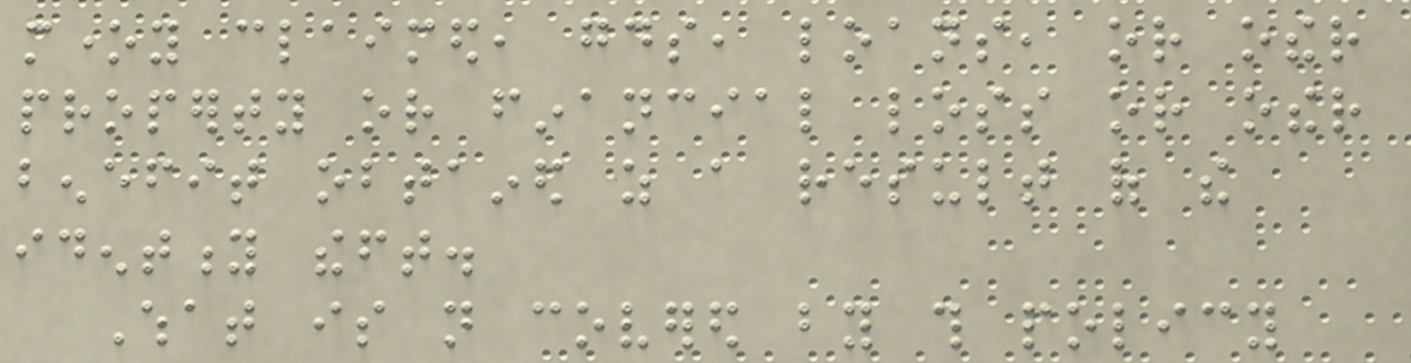money claimed, goods, loans, or other
property or financial loss or other
benefit obtained as a result of the
identity theft.
What is not covered by this policy
